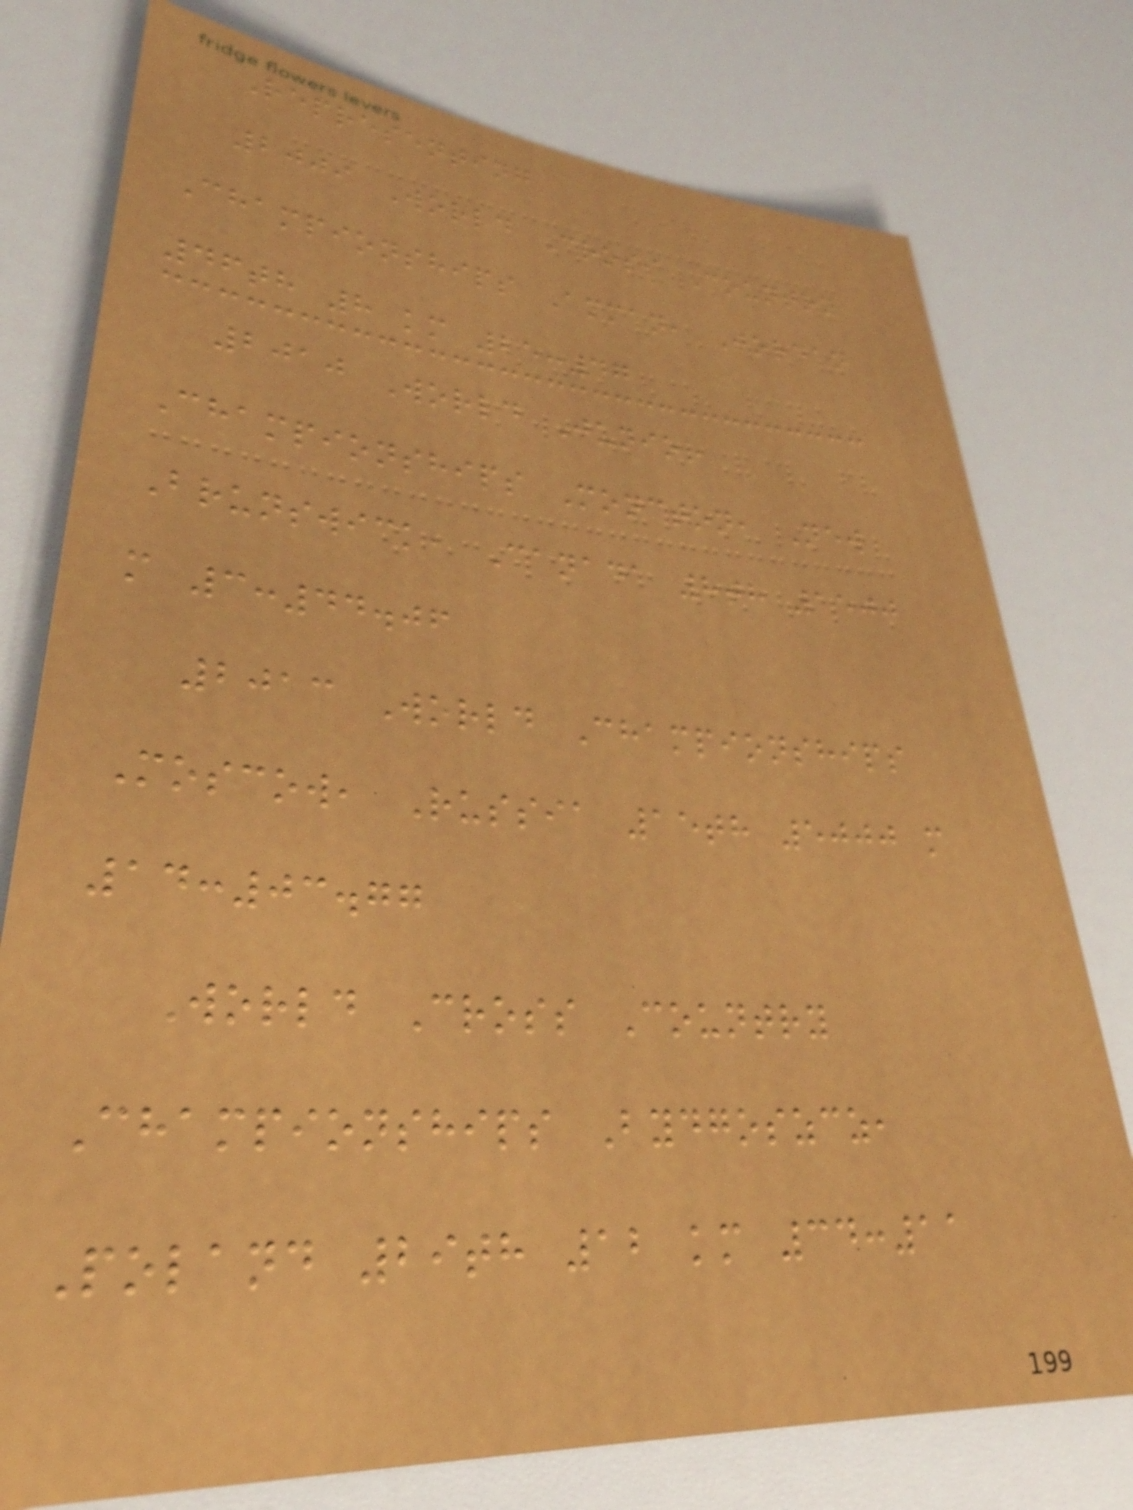Representing
2009 World Cross Country
Championships Amman, Jordan
46th 8 km 25:47
2010 World Junior
Championships Moncton, New
Brunswick, Canada 8th 1500
m 3:44.06
2013 World Championships
Moscow, Russia 15th 5000 m
14:03.77
World Cross Country
Championships Bydgoszcz,
Poland 29th 12 km 34:11
